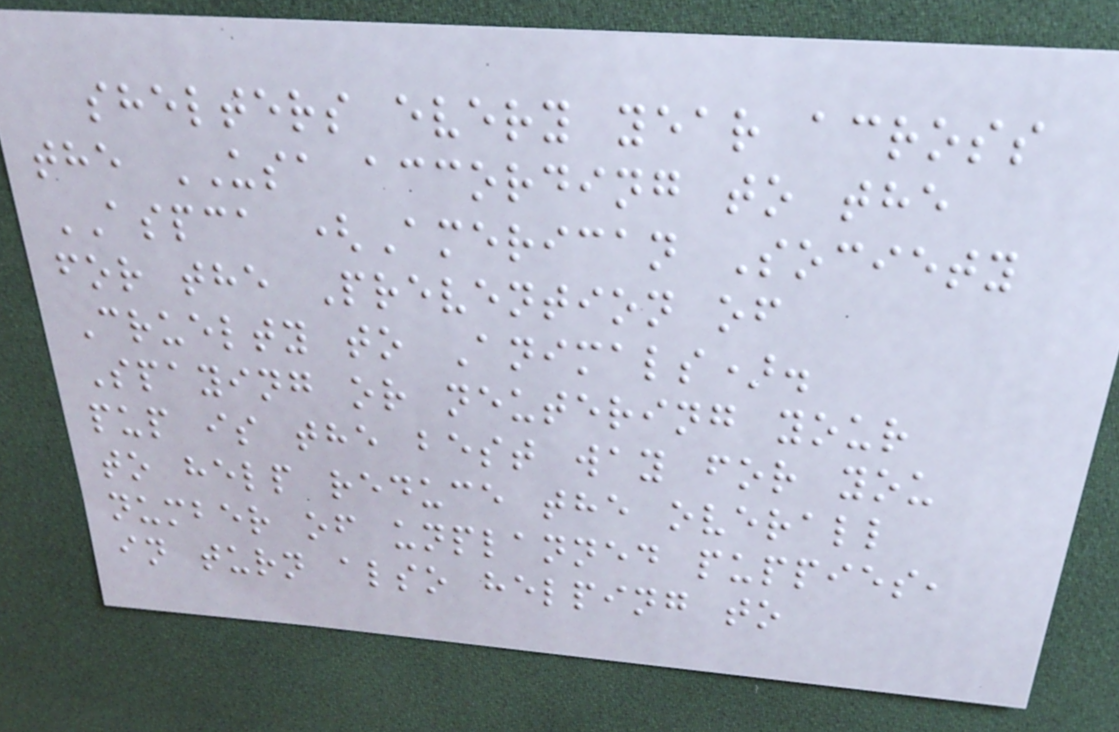shelters every year across
the USA according to the
ASPCA (American Society
for the Prevention of
Cruelty to Animals).
Spaying or neutering your
pup is the best way for you
to help reduce the overall
number of unplanned puppies,
in turn also helping to
